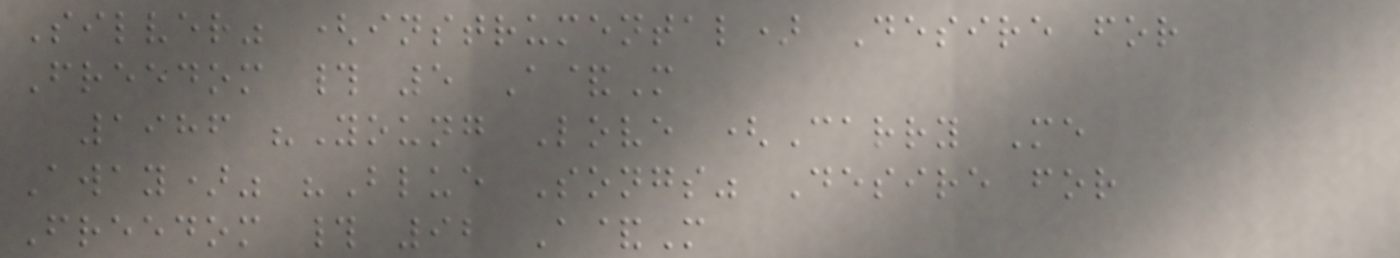Silver" (instrumental) Desire for
Freedom # 5 A&M
1986 "Young Love (Carry Me
Away)" "Blue Songs" Desire for
Freedom # 92 A&M
